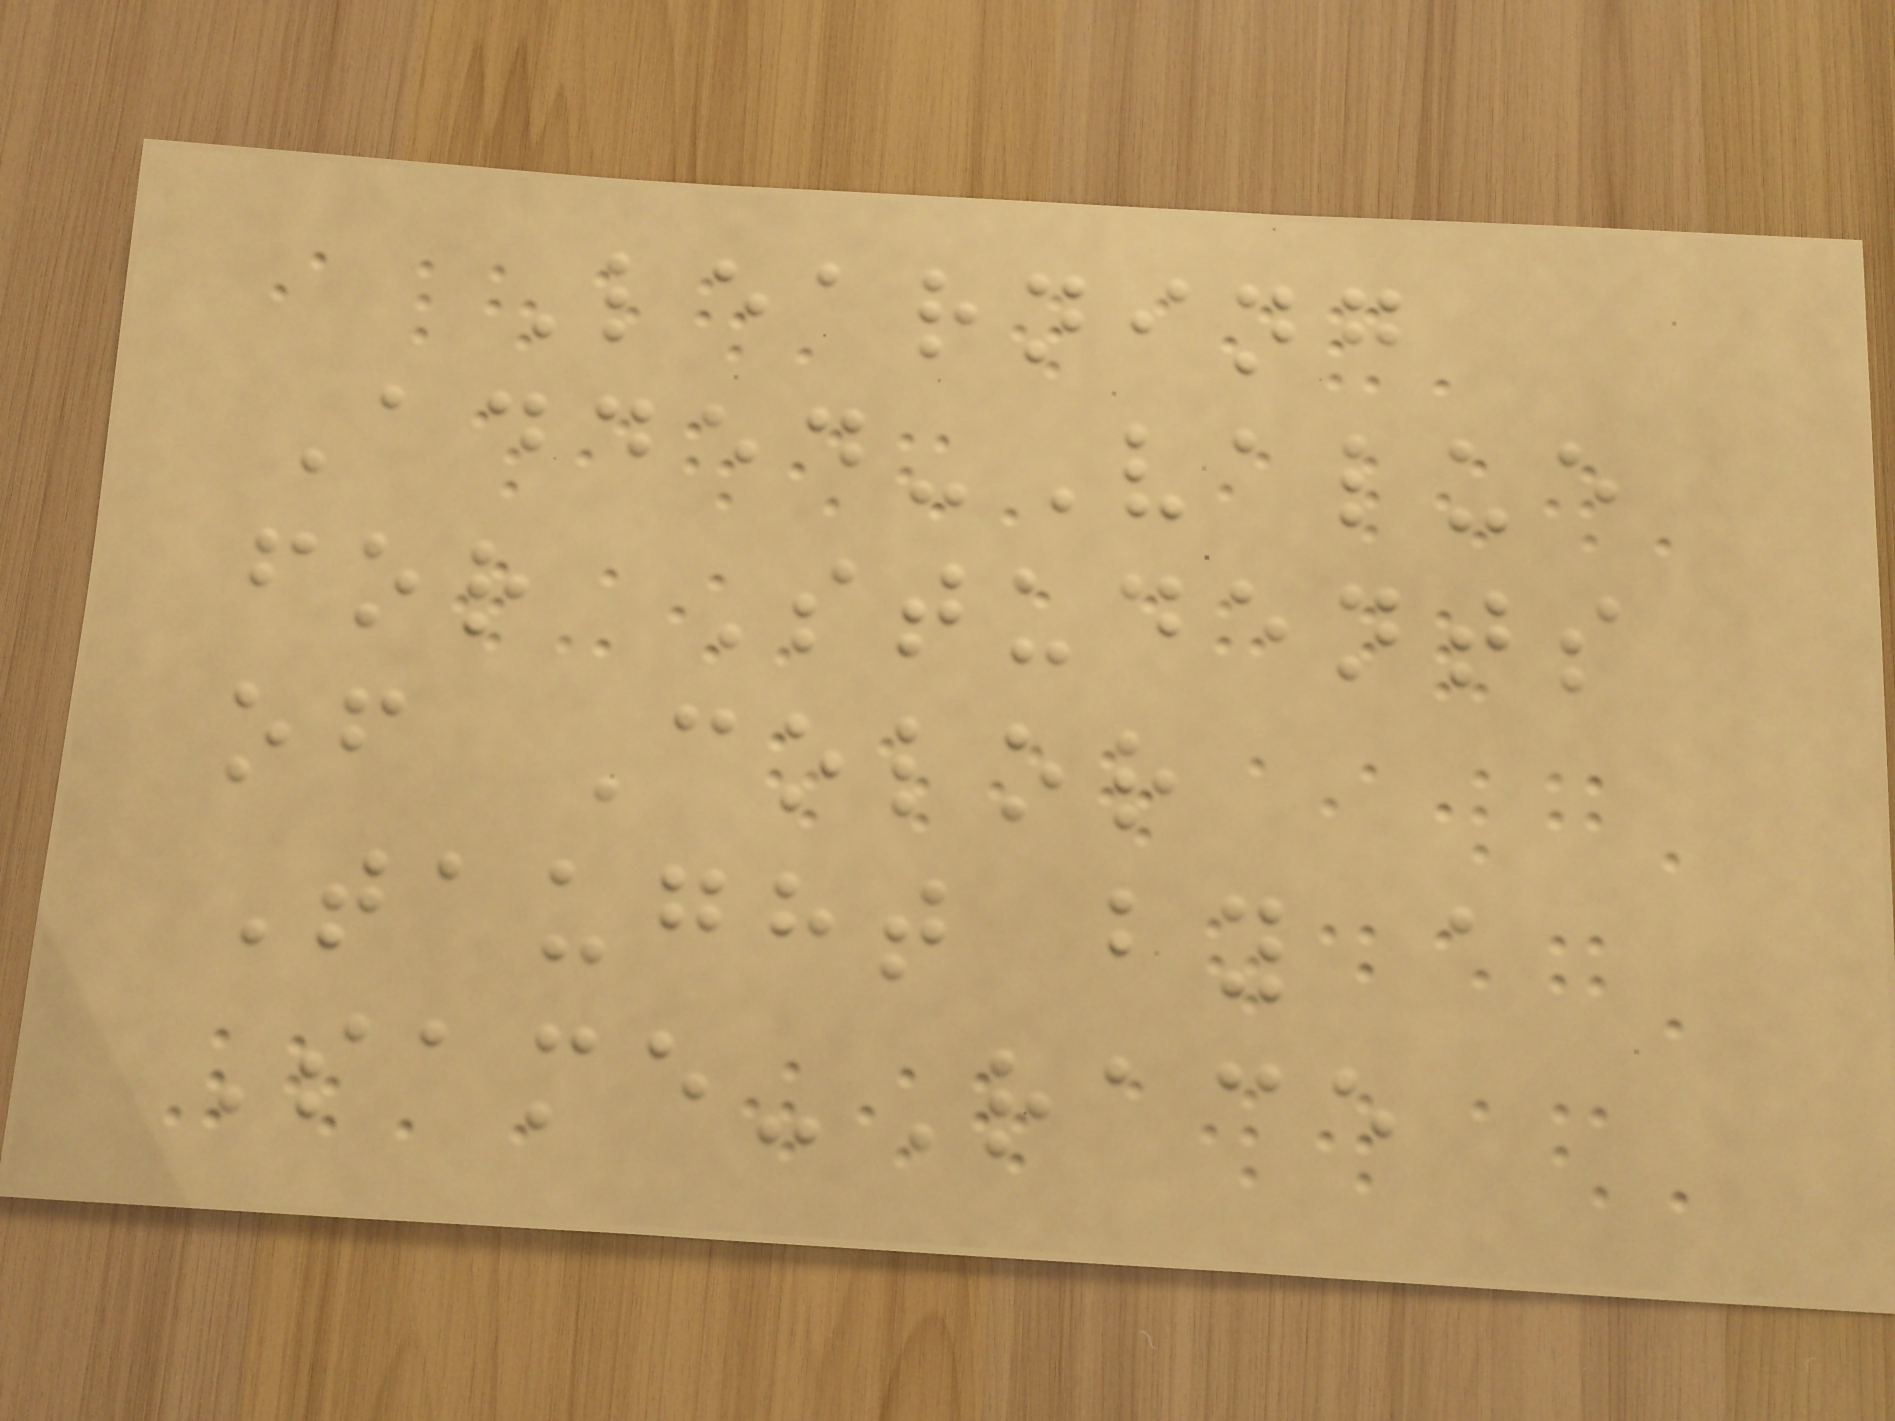Learning
Added-Value
for Students
of Color
Taught by a
Same-Race
